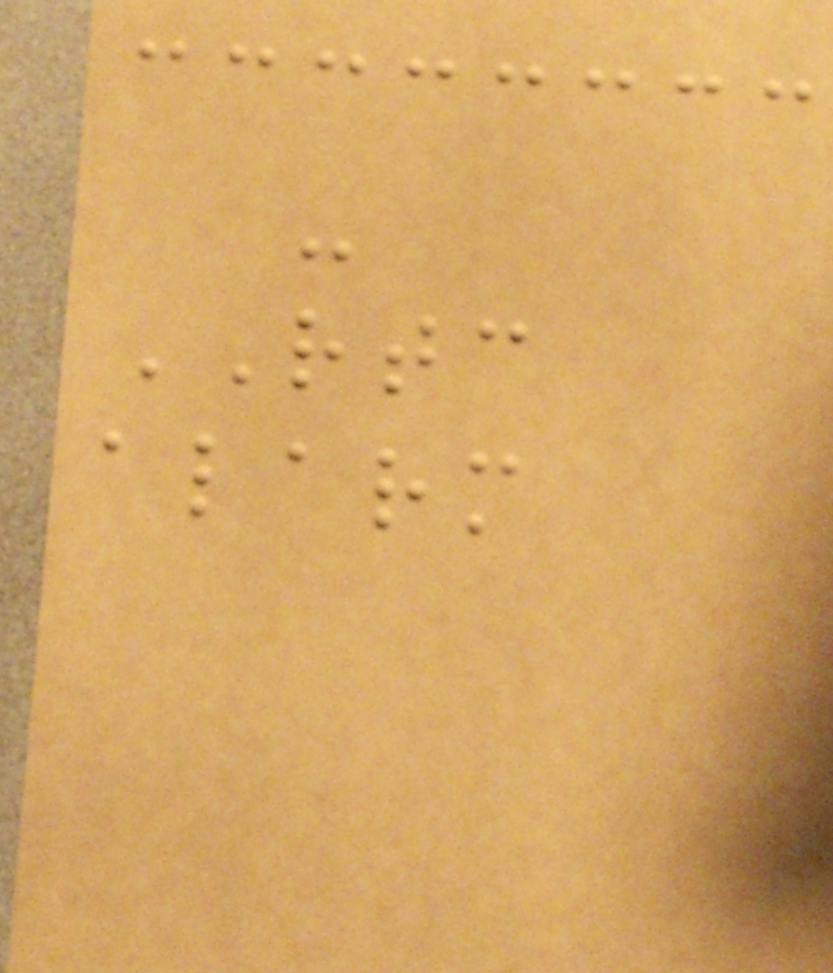-
RTC
alarm
